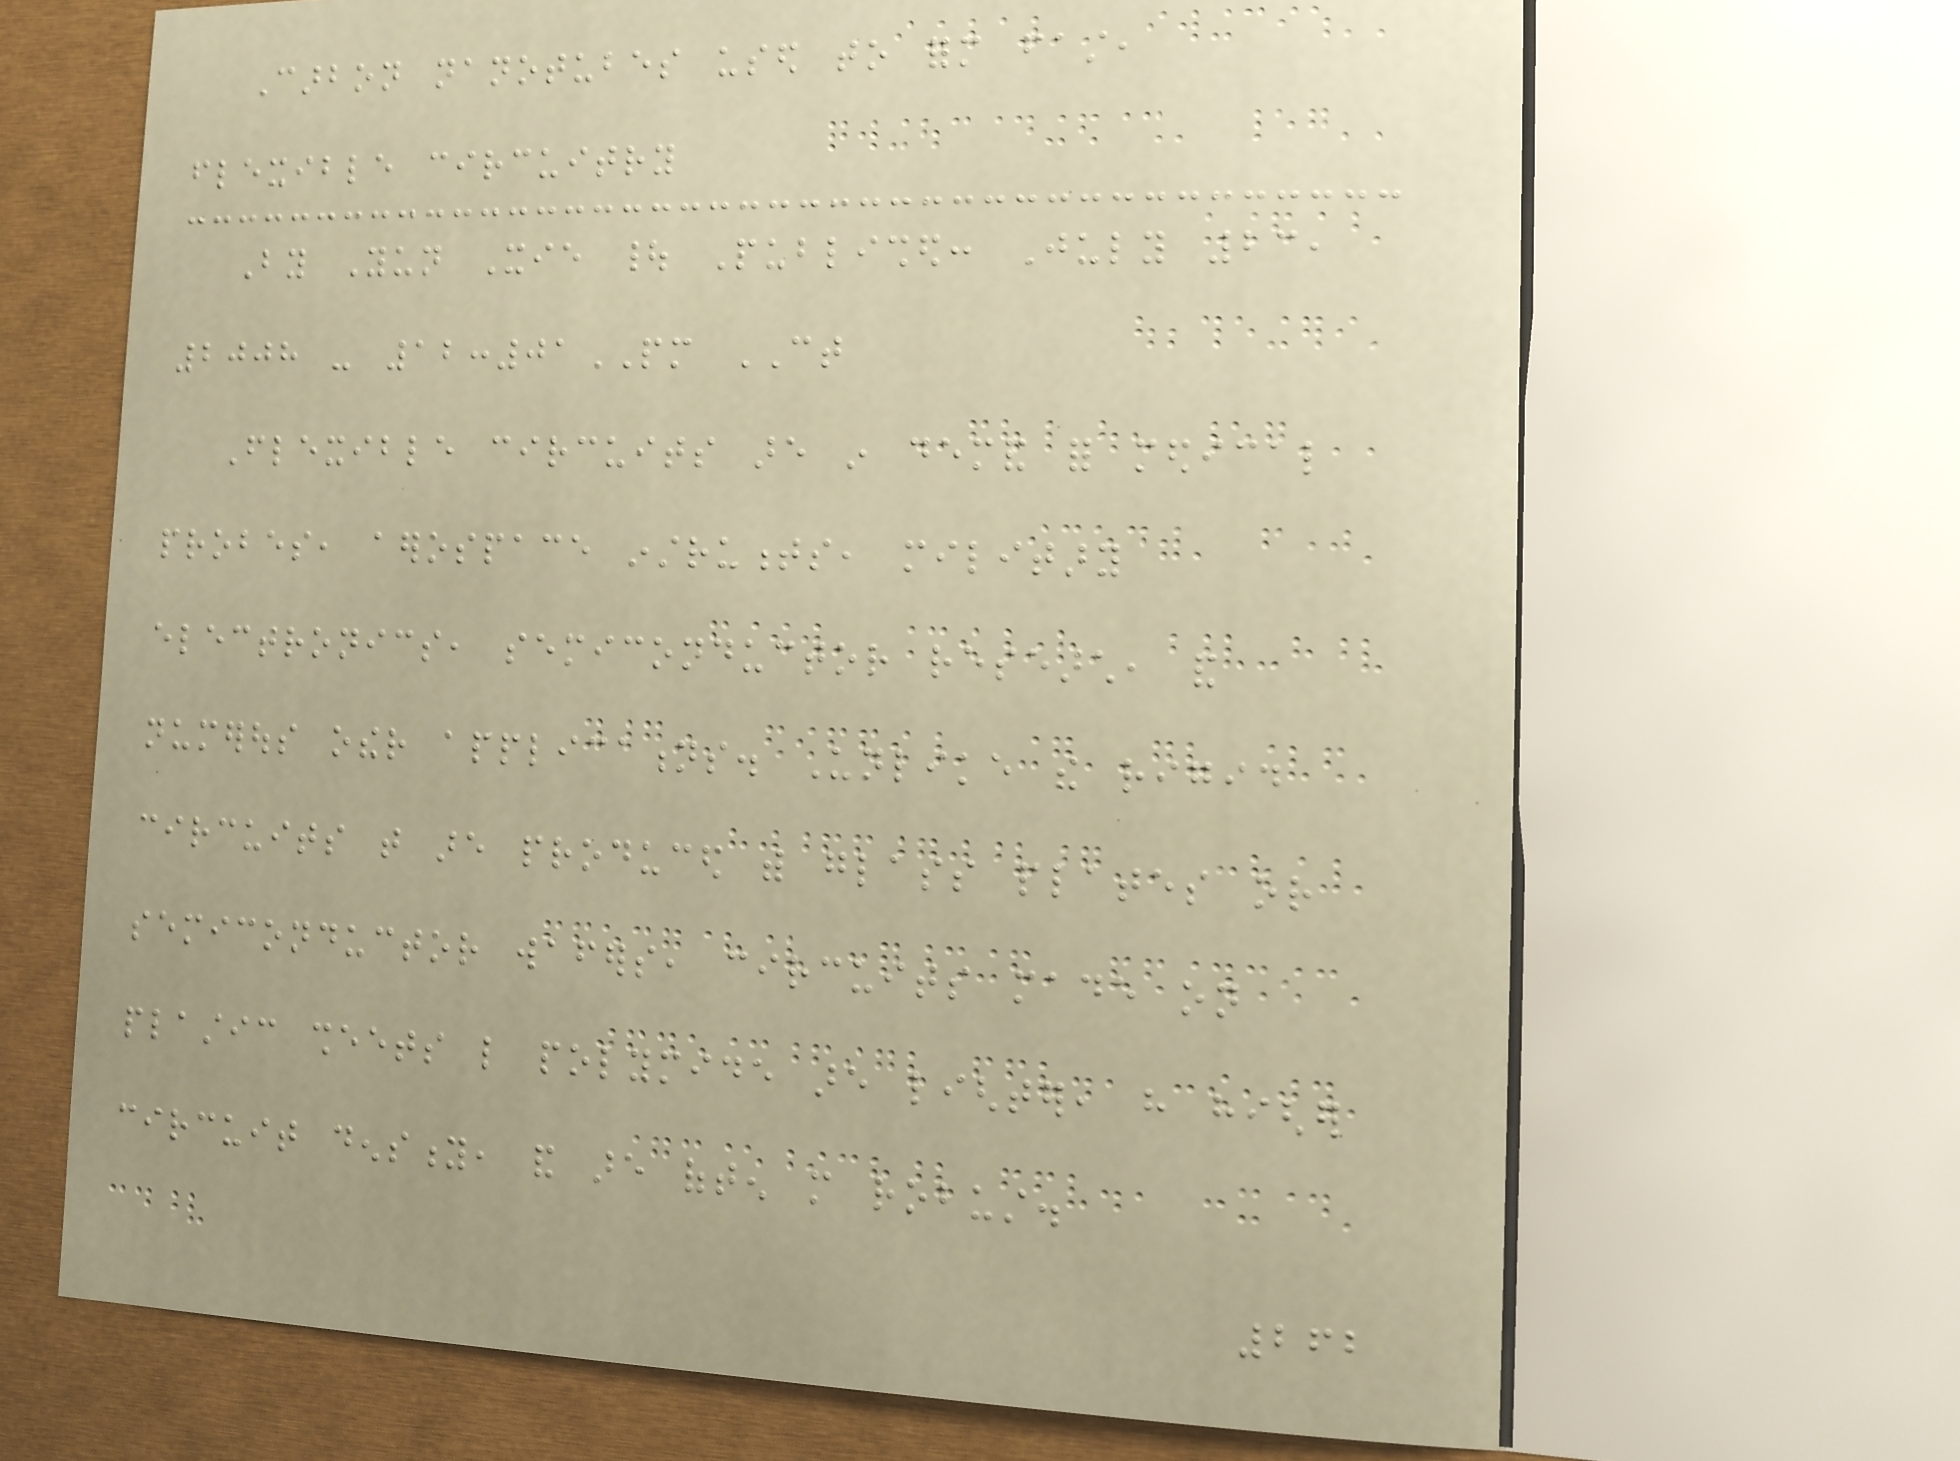Carbon nanotubes used to form fast,
flexible circuitry
By Yun Xie | Published: July 23,
2008 - 12:01PM CT
Flexible circuits are in demand for medical
probes, aerospace instruments, military
electronics, semiconductor research, and
numerous other applications. Unlike the rigid
circuits that are produced with glass plates or
semiconductor wafers, circuits made on
plastic sheets like polymide are lighter, have higher
circuit density, and are often more robust.
262
